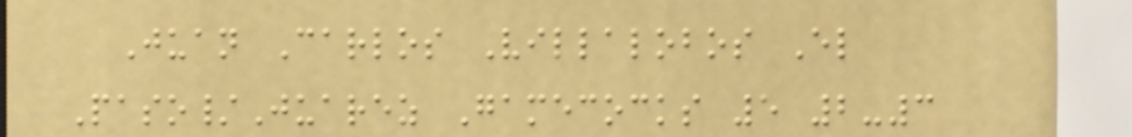Juan Carlos Villalobos El
Paso/Juarez Gamecocks 5 2-3
